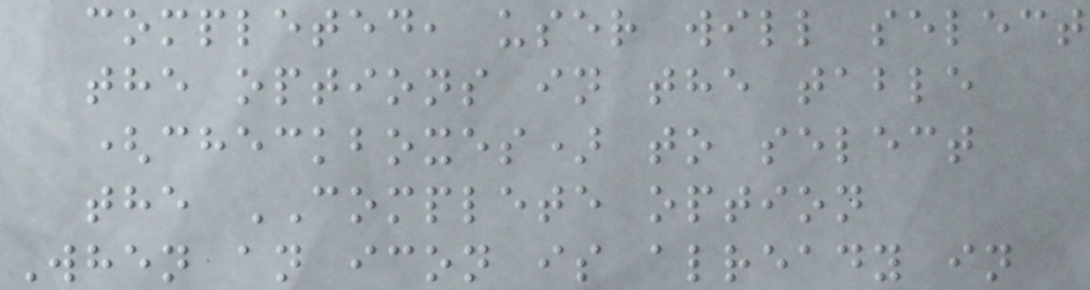completed, user will select
the options in the table
(checkboxes) to select
the COMPLETE option
When an icon is already in
